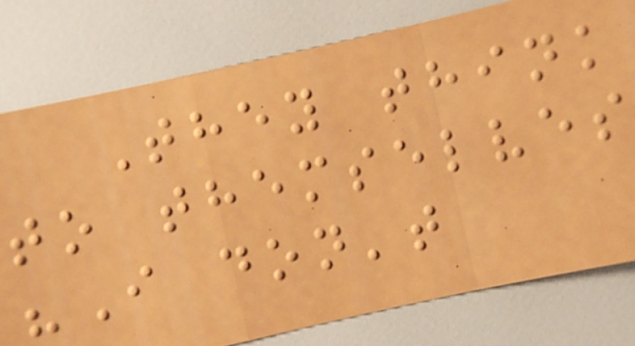They think
to themselves
"I don't
